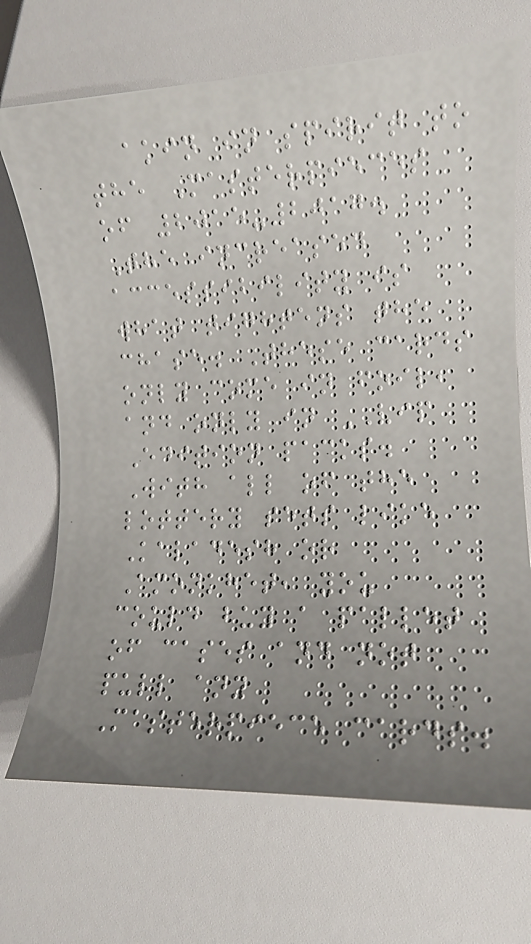akin in spirit to
the Masterpieces
of 2015-2017.
The increased
accessibility is
what tightens the
chase. These cards
only come in foil,
and only in VIP
Edition packs.
With all of the
lottery sets like
Kaladesh or
Amonkhet, you
could buy a pallet
of cases and not
pull any
Masterpiece cards.
